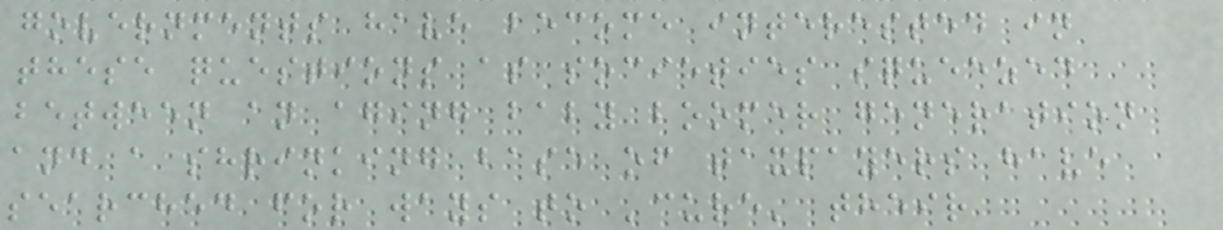governments have become interested in
these questions as societies squeezed
between an aging baby boomer generation
and a shrinking base of taxpayers have
searched for ways to 'cure' their
